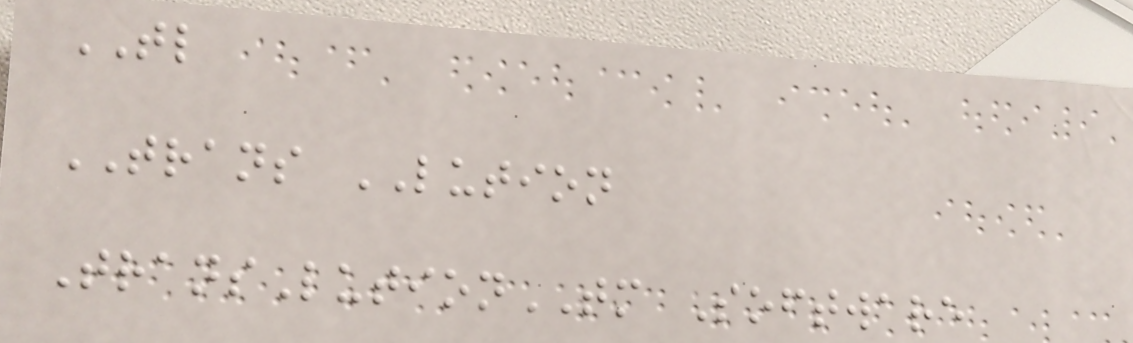TL
TRANS LUTION
TransLutionTM Software
